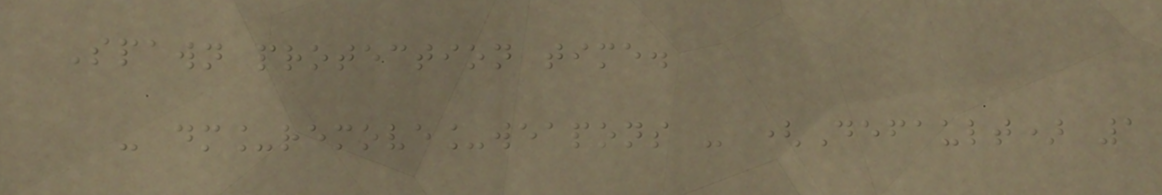Spawn protection time.
- dm_remove_weapons - (Default) 1
